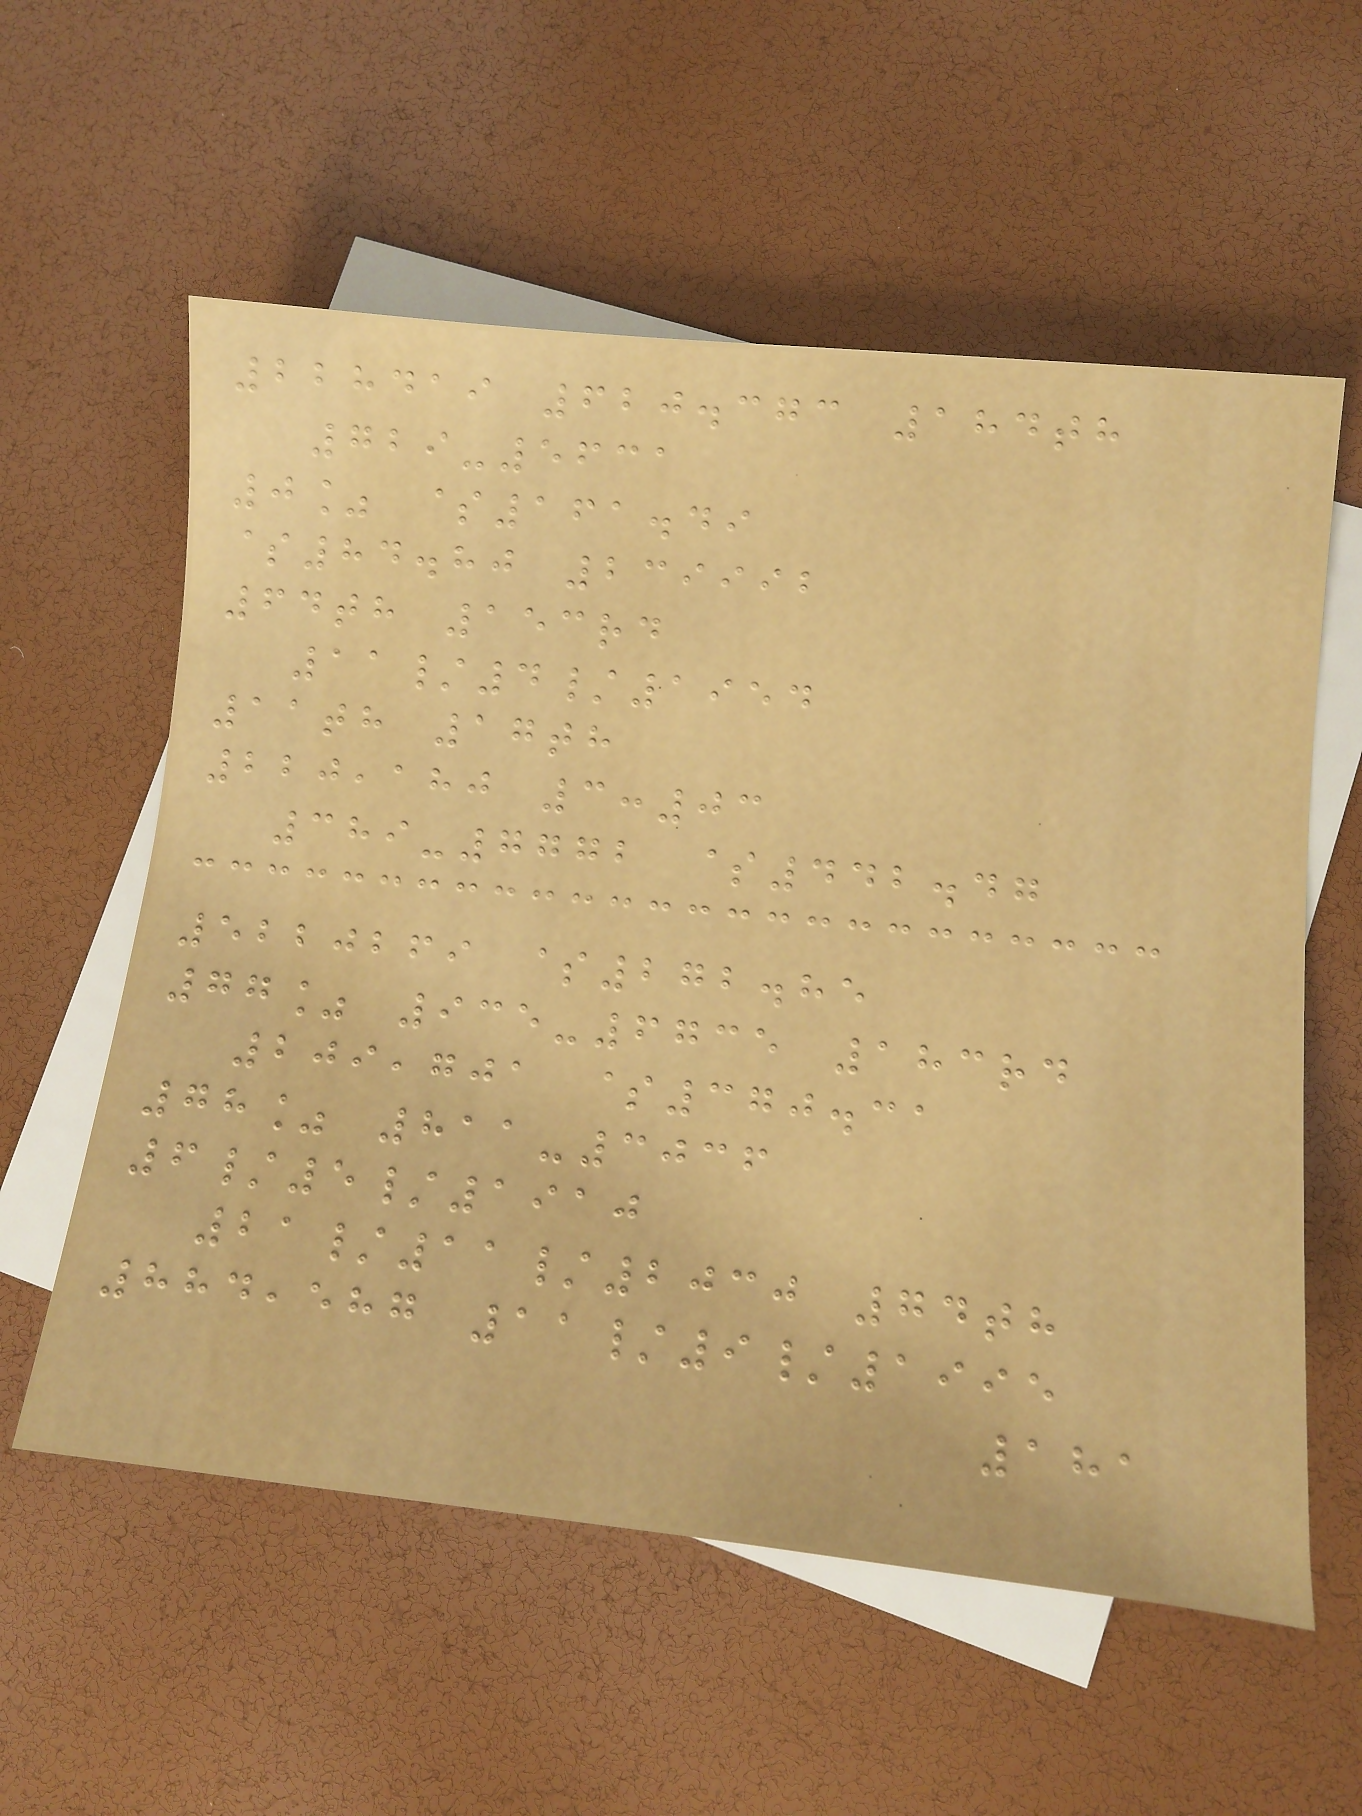228419 620.373 184th
729-5631
0% $161.49
$84.80 239992
64th 153rd
11/4/1954
11th 17th
220,180 3:03
389-7772 $442.47
5220269 $272.85
77% 935-6735 183rd
209,701 $370.31
78% 811-3036
6/5/1910
21/11/2030 74th
884,587 11/9/1995
181
